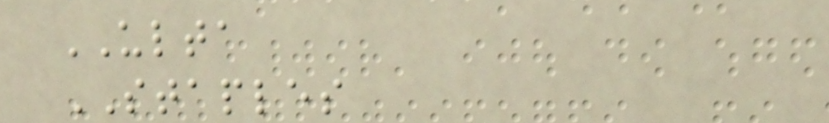ULTA
STAPLES
